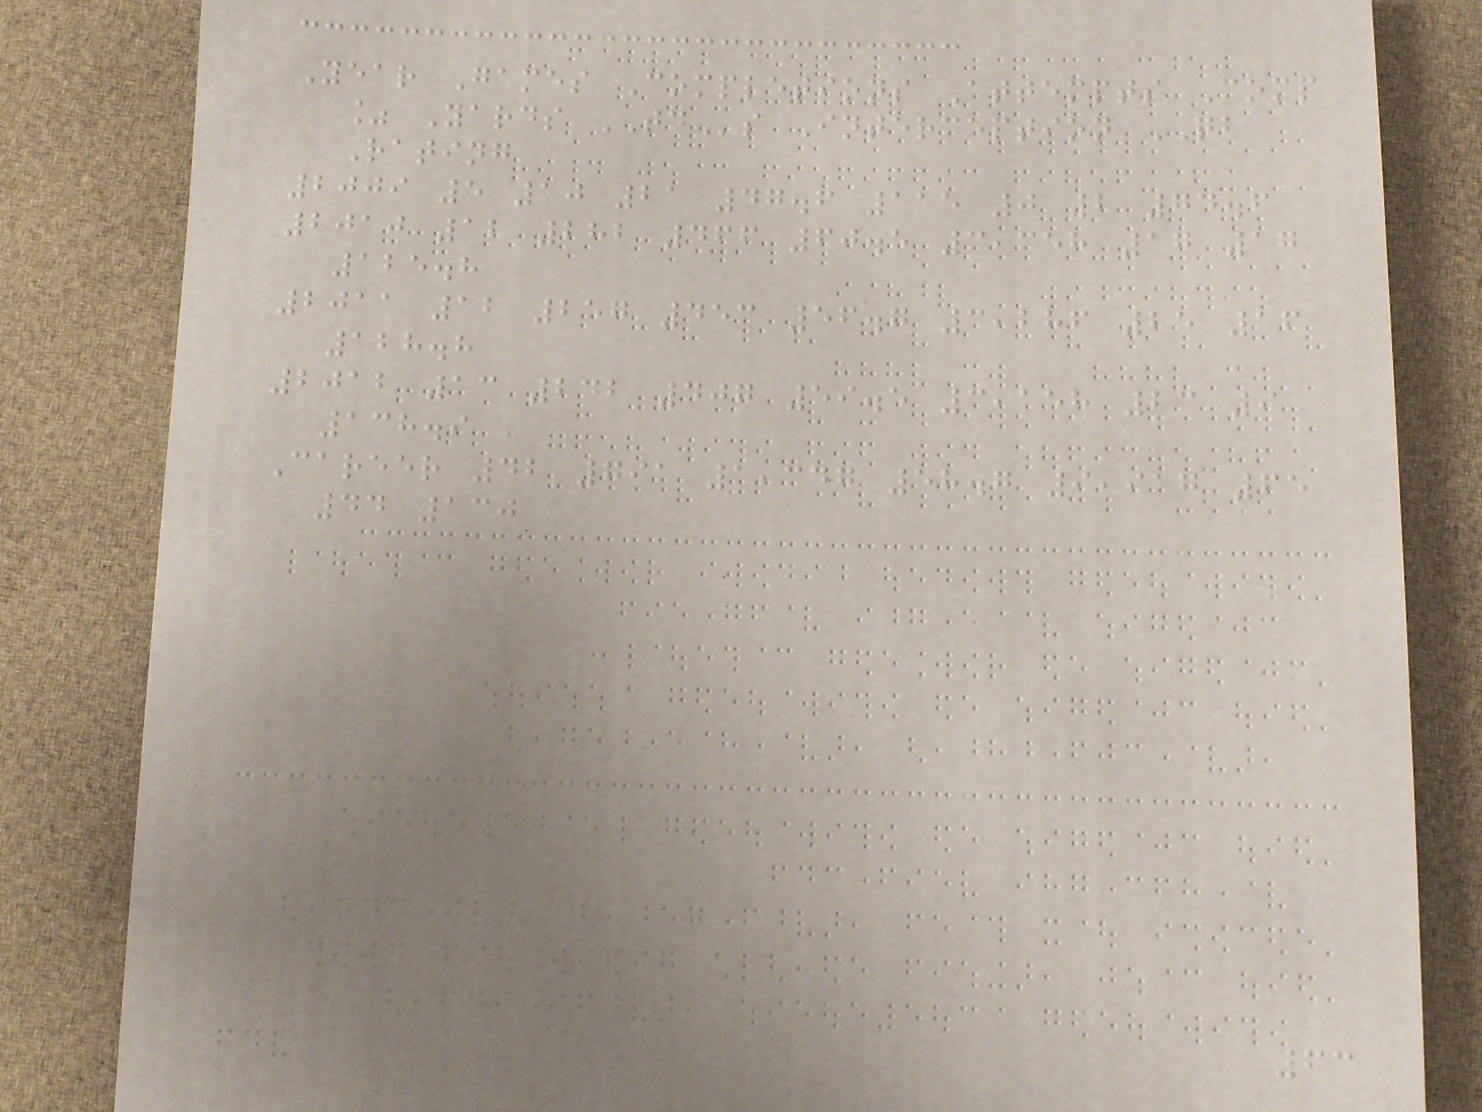Year Games Completions Attempts Comp
% Yards TDs Interception QB
Rating
2009 5 10 21 47.6 115 0 2 74.6
2010 12 282 466 60.5 3,358 17 17
125.8
2011 12 257 453 56.7 3,286 25 16
128.8
2012 13 242 407 59.5 3,158 23 9
138.9
Career 42 791 1,347 58.7 9,917 65
44 130
63
